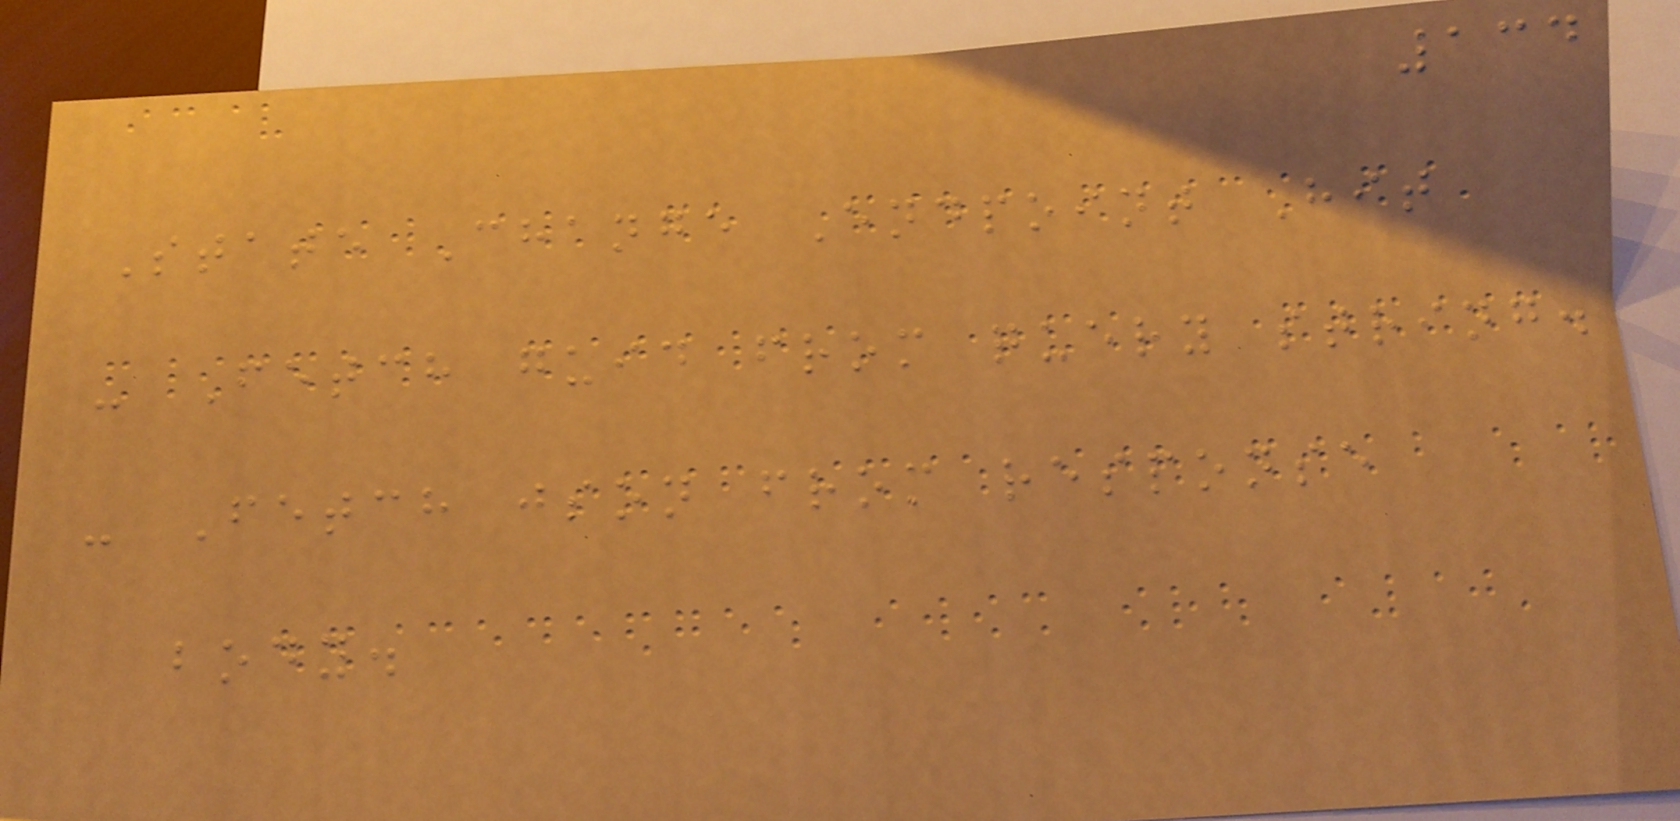134
State Change Endpoint Hit
- Fetch guid from query string.
- Fetch json from response
body.
